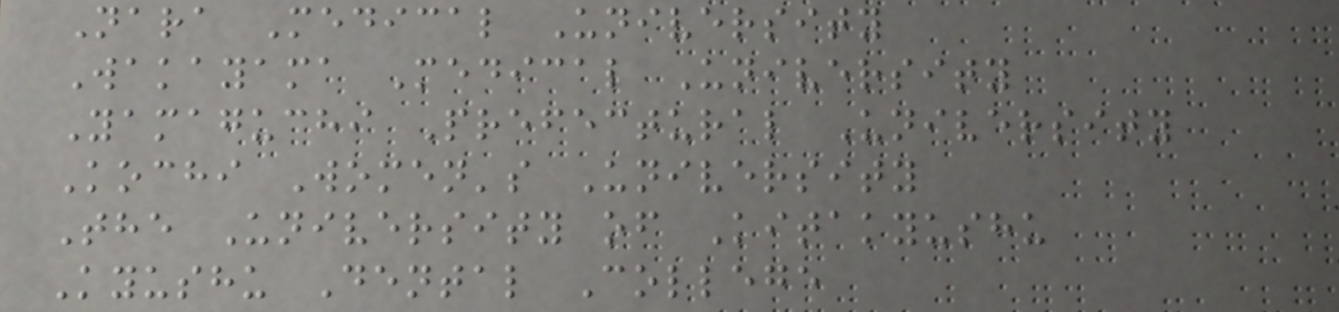Nara Medical University
Wakayama Medical University
Yamaguchi Prefectural University
Kochi Women's University
The University of Kitakyushu
Kyushu Dental College
